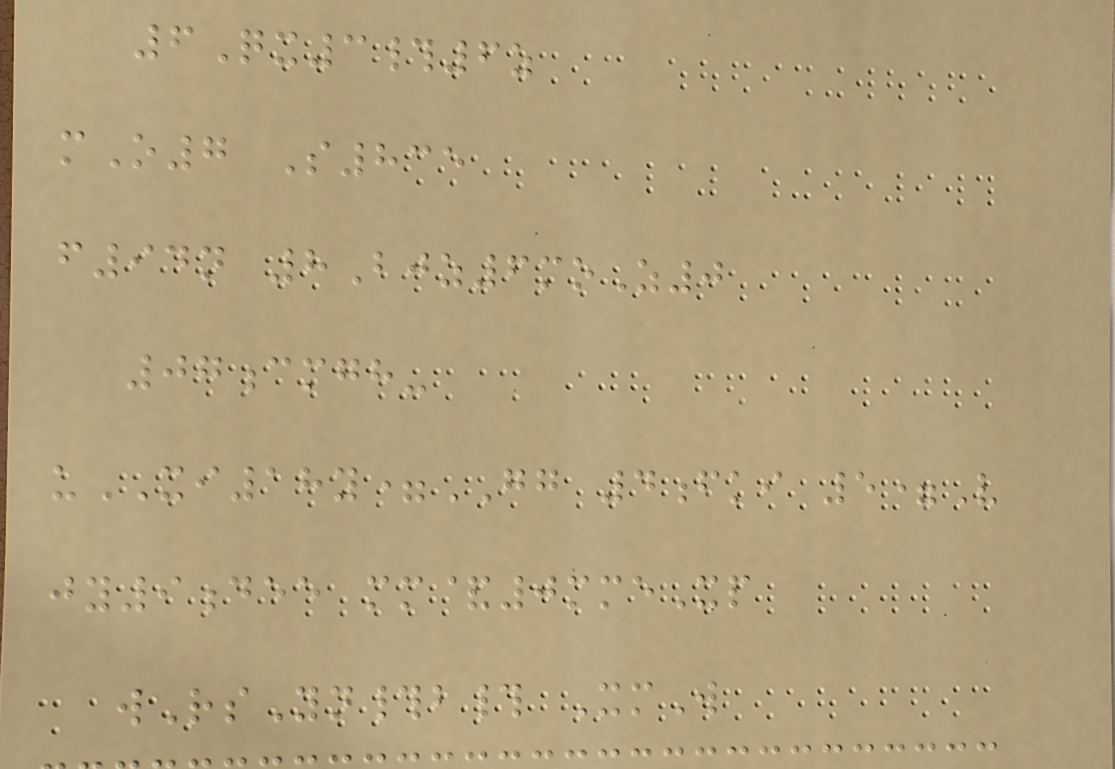6Qx3#6z
mO7 S835
f94n 8Bjz6moZ0
07cmgh-
uXI18y=GG 4fki 5=V
jy9dee mm&0mmeXp
wRsYn#b# XmW
